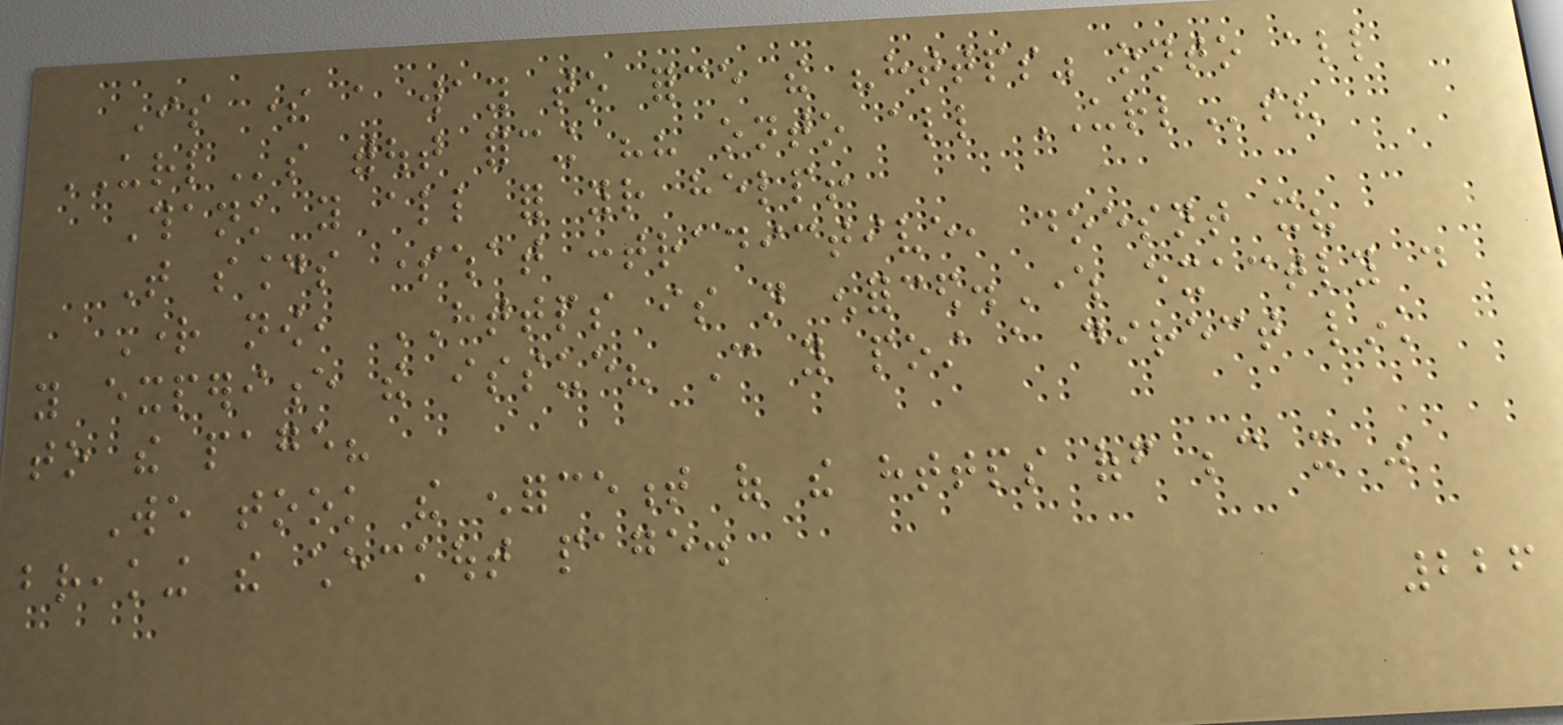Is there a way to force the "https" onto all
URLs without forcing "" onto all URLs?
Thank you all for your help!
That sounds somewhat contradictive, doesnt it?
Right now, HTTPS is not enforced.Where exactly do
you experience the issue? Can you post a direct link
to the page?
We took the enforcement of the https off because it was
breaking the checkout page.
226
